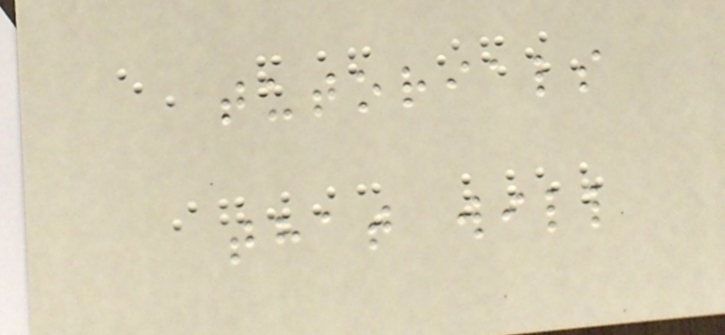tutorials
that will
